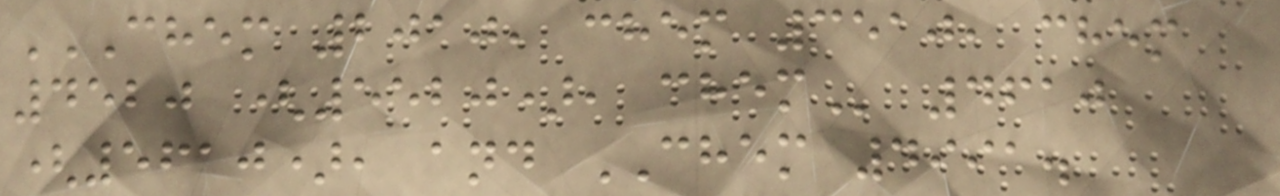CHEM 2010, CHEM 3510, CHEM
4520 (5520), CHEM 4610
(5610), and CHEM 4991.
